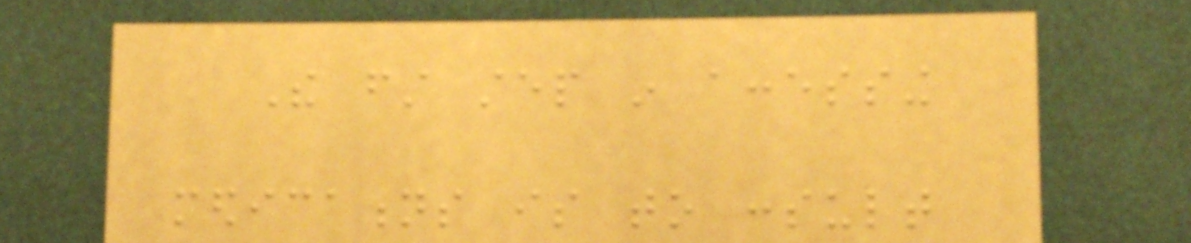The first step in accessing
medications is to consult
